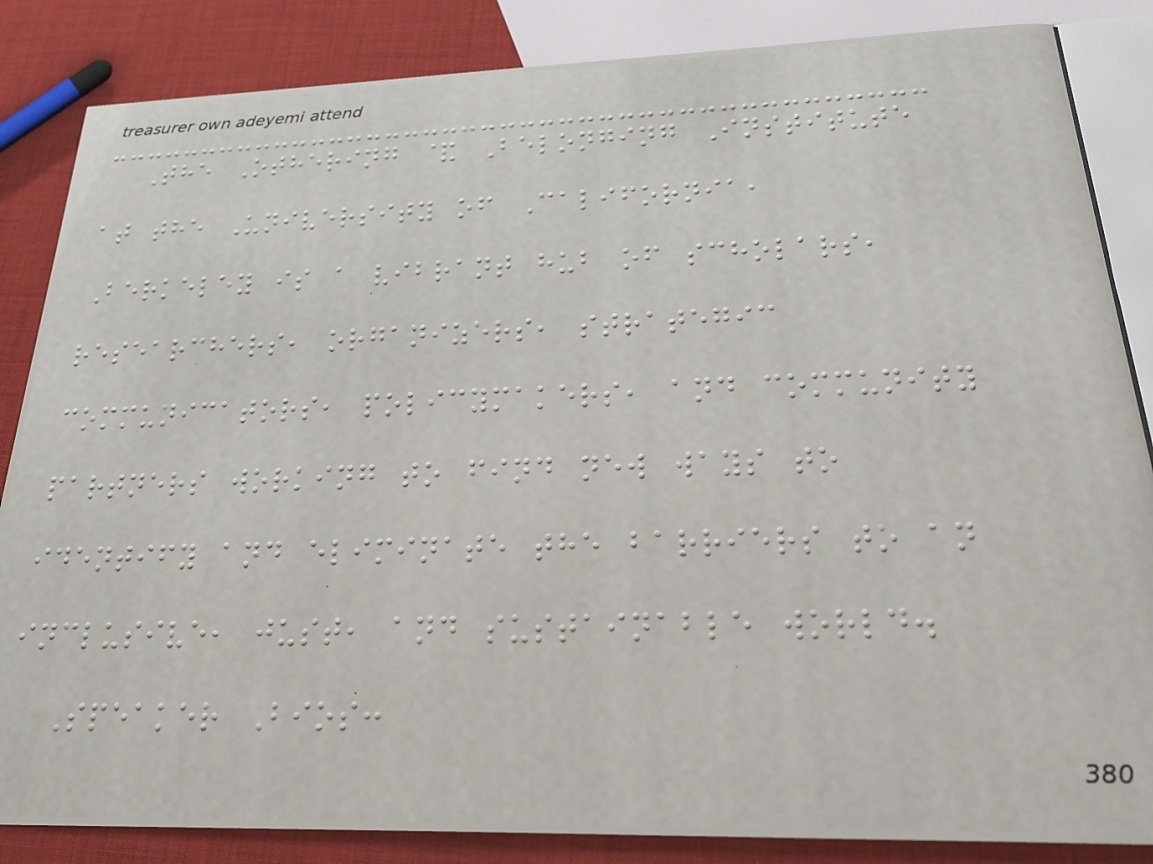The Othering & Belonging Institute
at the University of California,
Berkeley is a vibrant hub of scholars,
researchers, organizers, strategic
communicators, policymakers, and community
partners working to find new ways to
identify and eliminate the barriers to an
inclusive, just, and sustainable world.
Speaker Bios:
